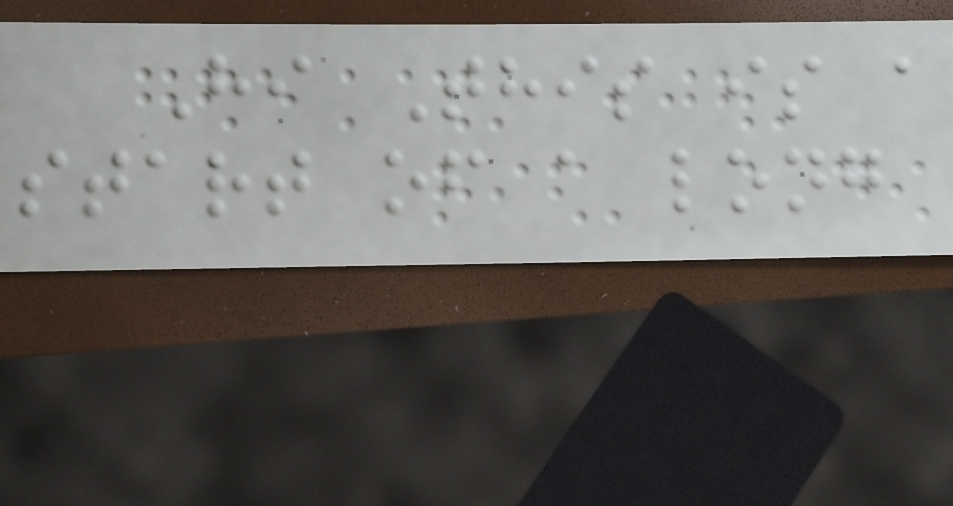Hi This is a
start of a long
